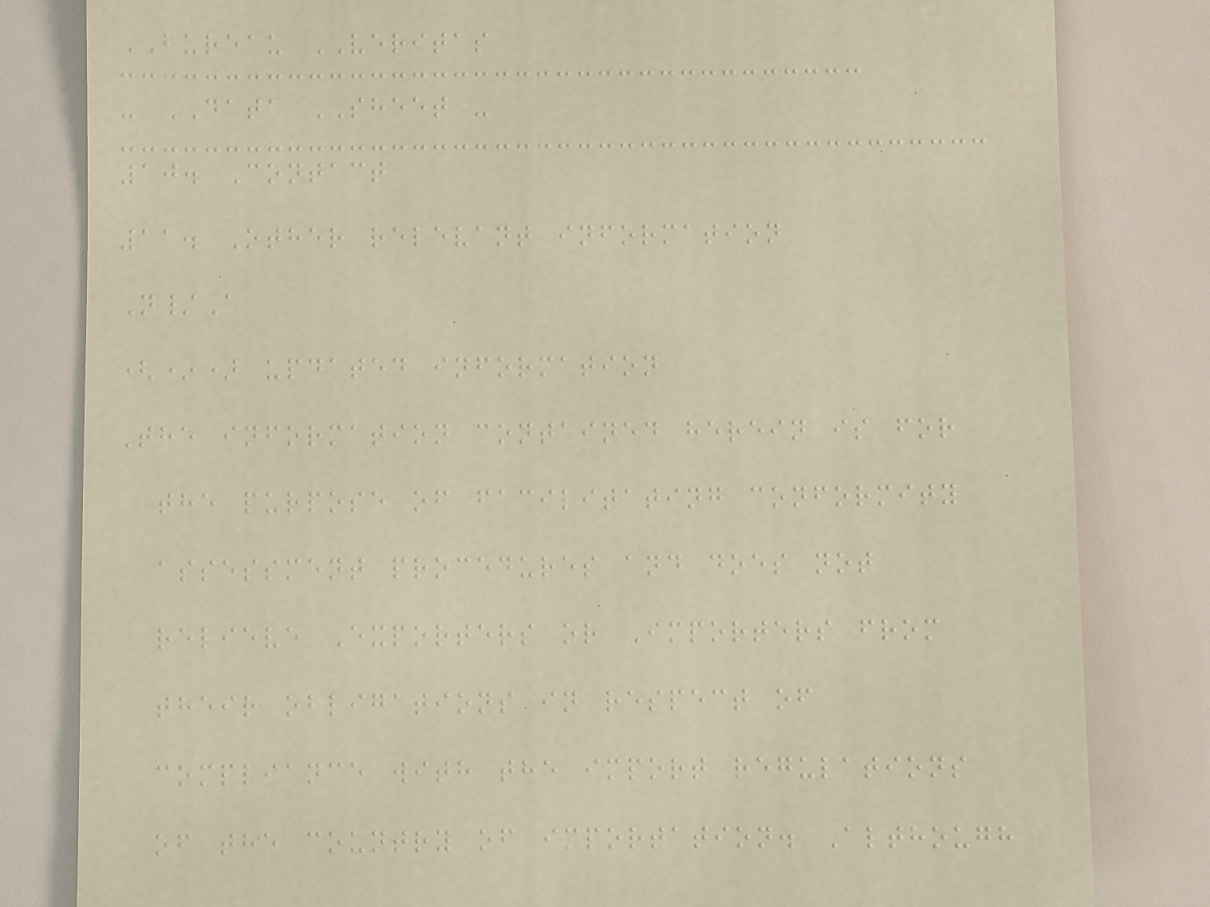BUREAU VERITAS
- DATA SHEET -
10. Contact
11. Other relevant information
N/A
(*) updated information
The information contained herein is for
the purpose of facilitating conformity
assessment procedures and does not
relieve Exporters or Importers from
their obligations in respect of
compliance with the import regulations
of the country of importation. Although
